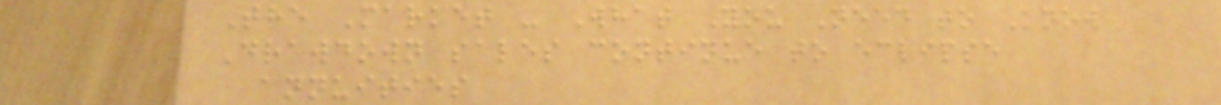The Market - What You Need to Know
Drawdown sales continue to eclipse
annuities
